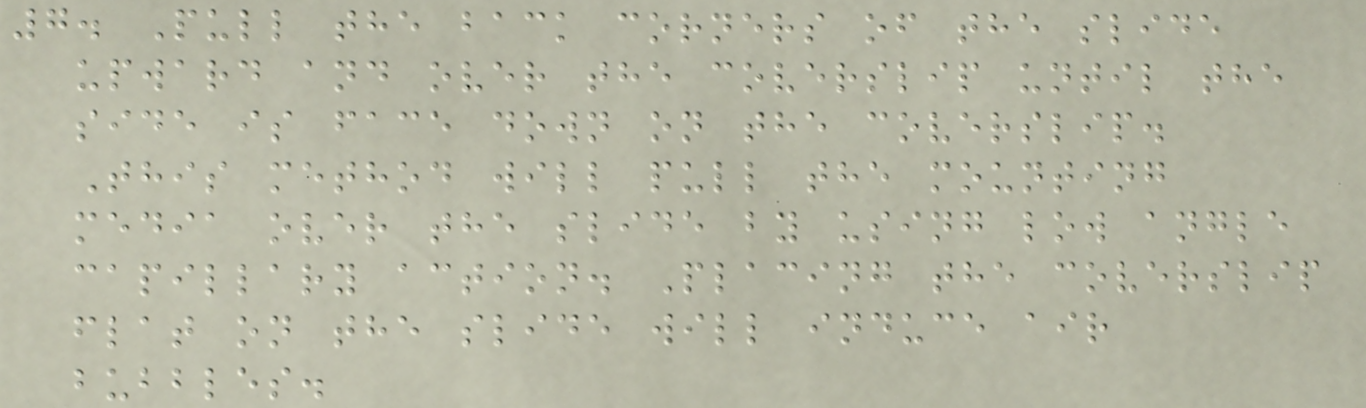7. Pull the back corners of the slide
upward and over the coverslip until the
side is face down on the coverslip.
This method will pull the mounting
media over the slide by using low angle
capillary action. Placing the coverslip
flat on the slide will induce air
bubbles.
